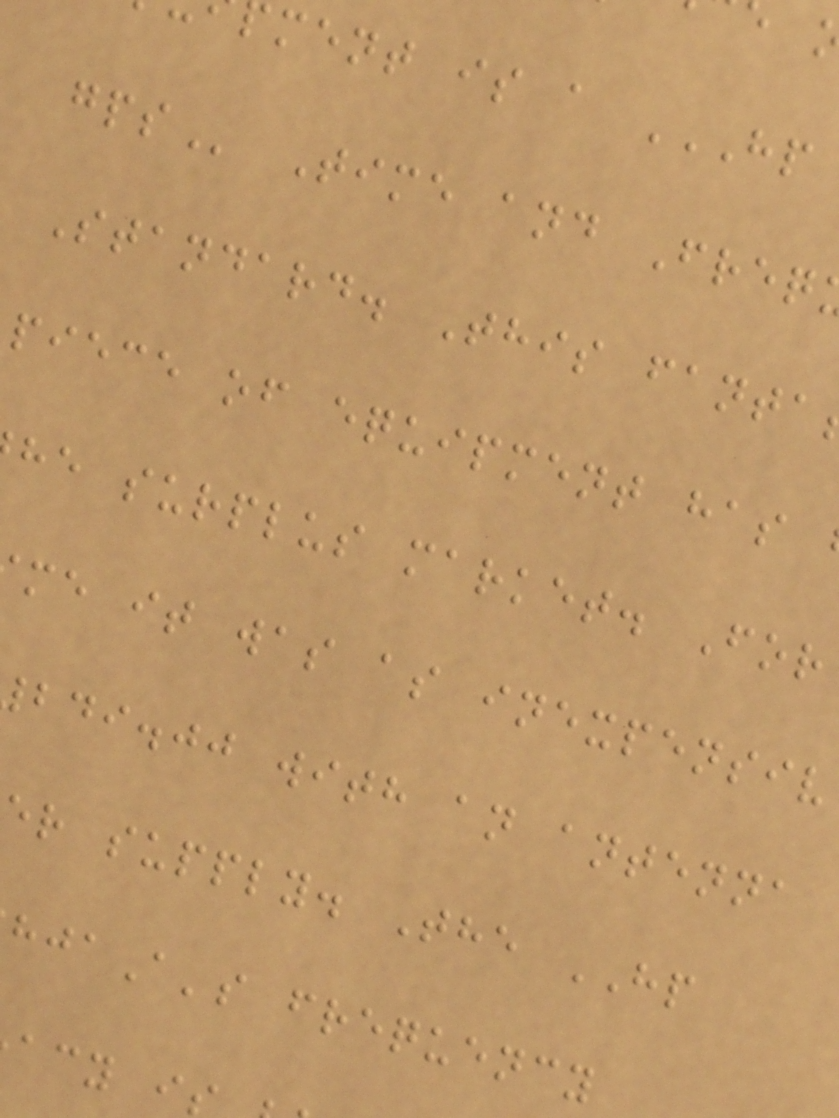Time and Freq
Standard. This fanta
piece of equipment has
he surplus market. For
me it was as inexpensiv
bdi.jj with an antenna
er supply. The HP
A's frequency
